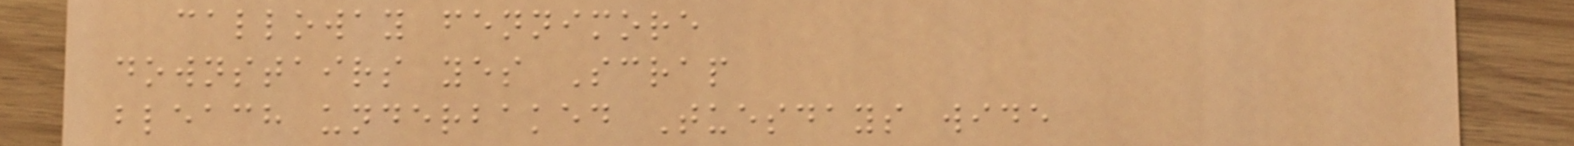calloway fennimore
downstairs yes Scrap
bleach underbaked Tuesdays wide
